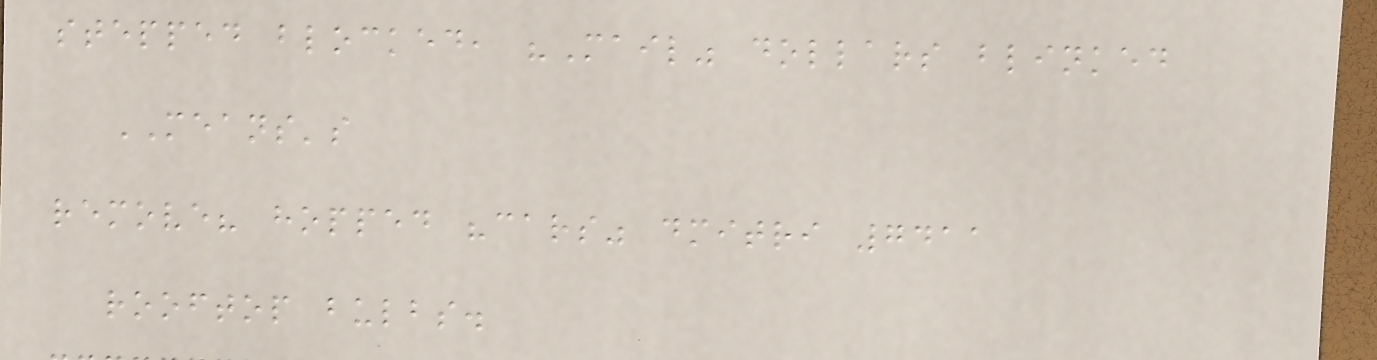stepped blocked, "Mail" dollars blinked
MEANS's
remove? hopped "cars" dmitri 7411
rooftop bulbs.
